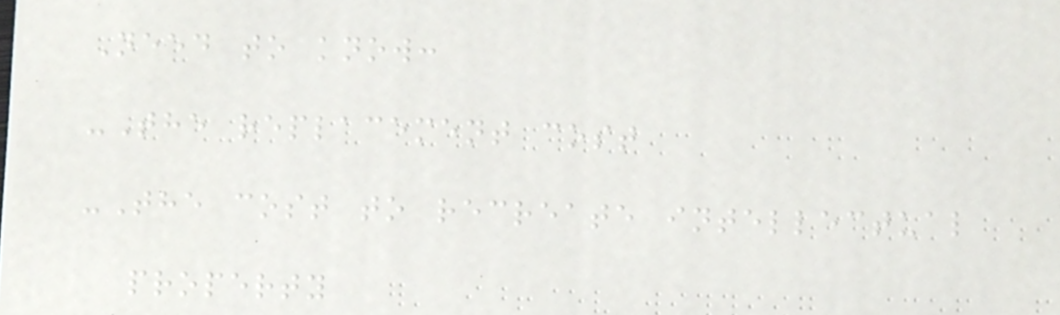Need to know:
-The replacement cost
-The cost to recreate intellectual
property
